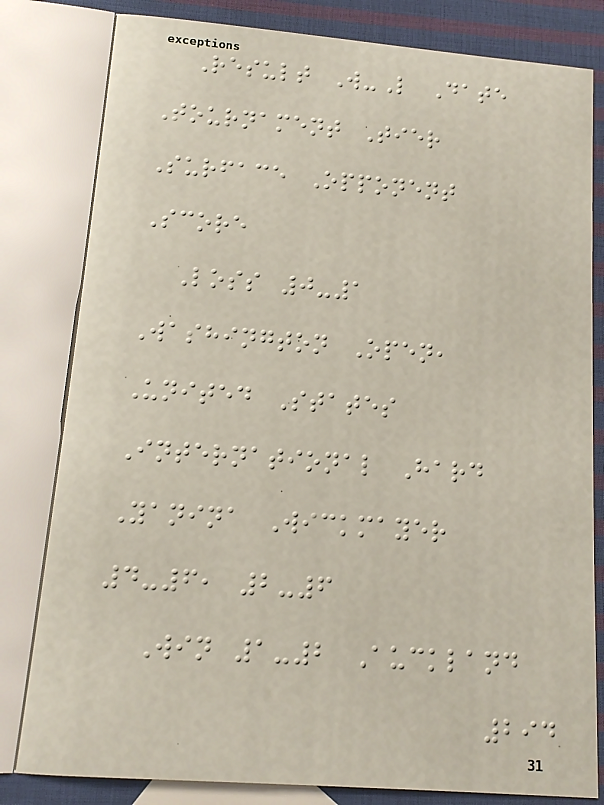Result W-L Date
Tournament Tier
Surface Opponent
Score
Loss 0-1
Washington Open,
United States
International Hard
Yanina Wickmayer
4-6, 2-6
Win 1-2 Auckland
294
